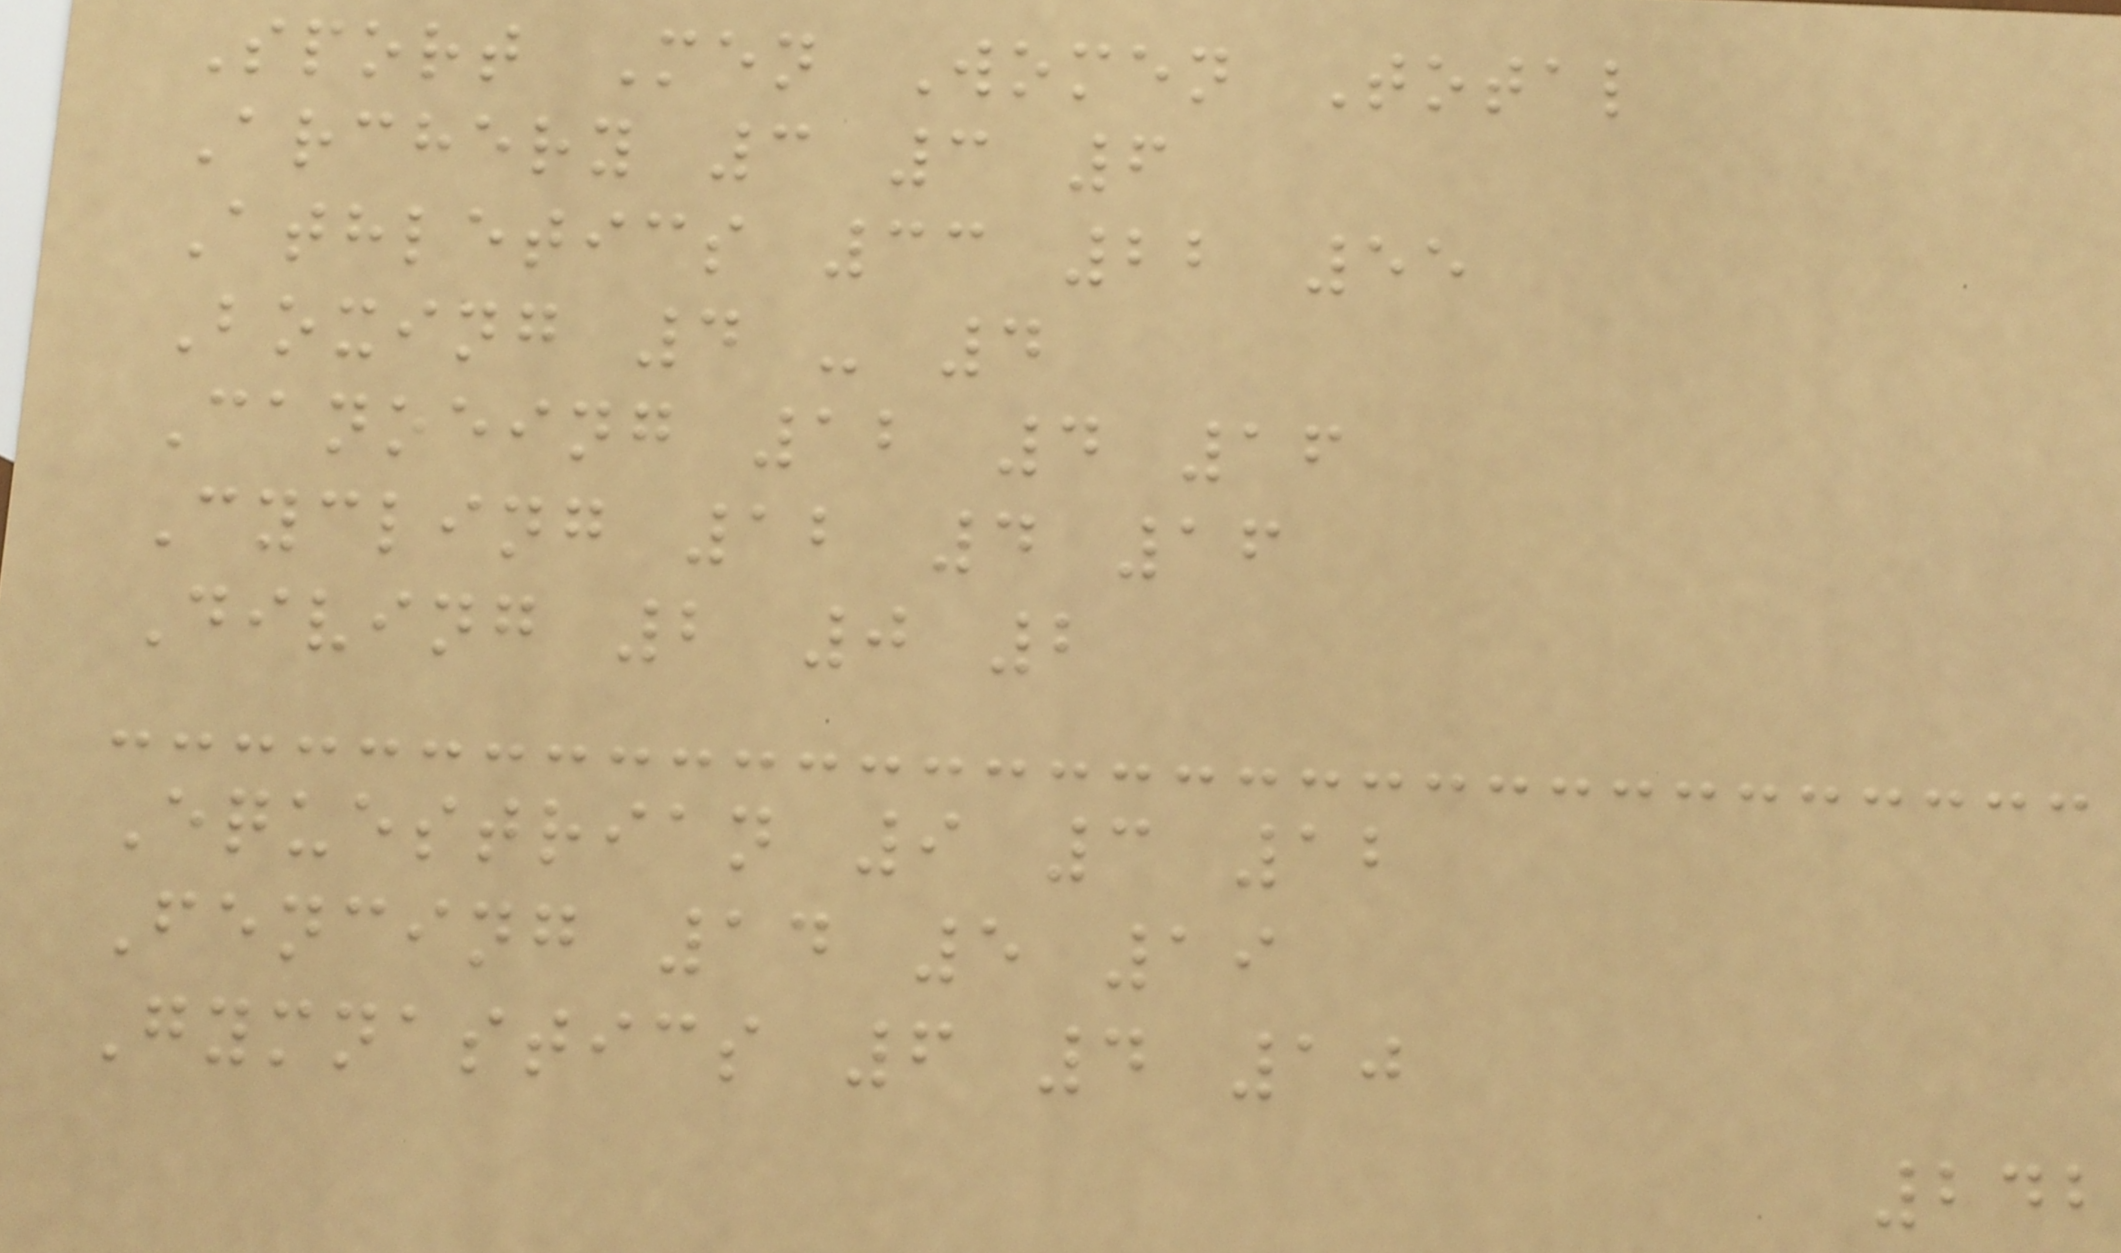Sport Men Women Total
Archery 3 3 6
Athletics 33 22 55
Boxing 4 - 4
Canoeing 12 4 16
Cycling 12 4 16
Diving 2 0 2
Equestrian 9 3 12
Fencing 14 5 19
Gymnastics 6 4 10
242
